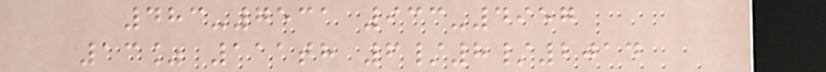483-7531 933-4957
13% 111th 6/8/2014
